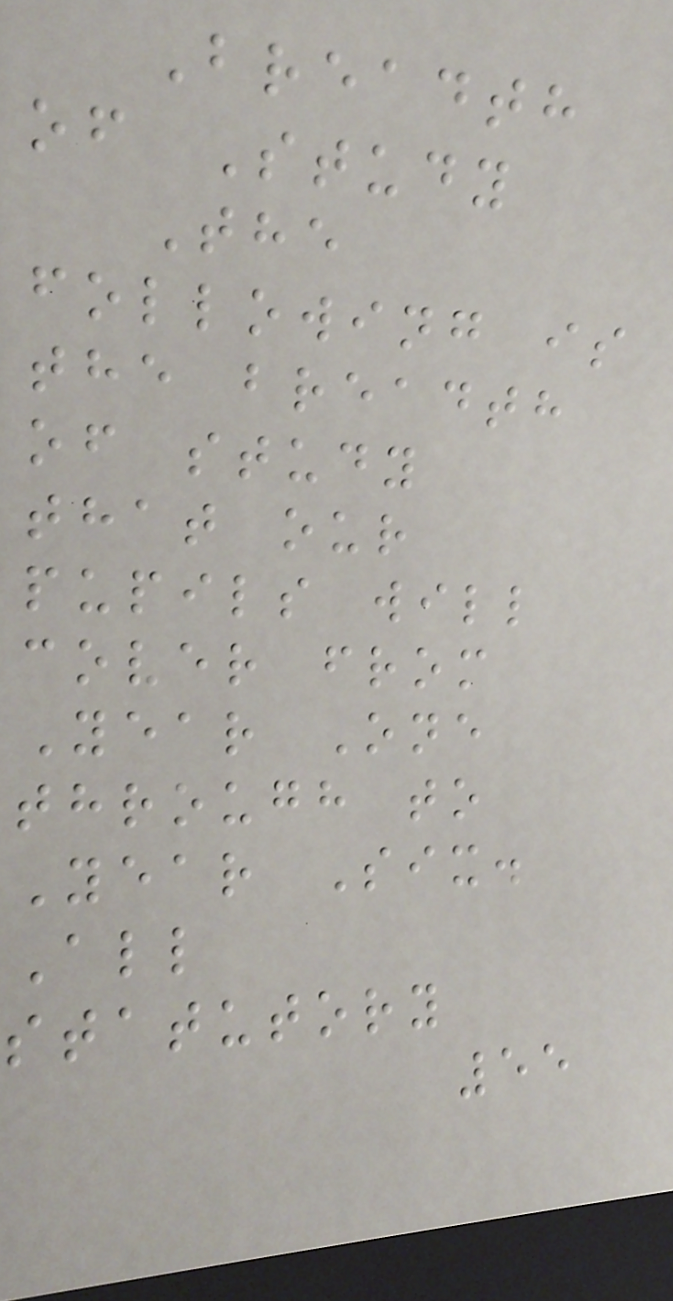Breadth
of Study
The
following is
the breadth
of study
that our
pupils will
cover from
Year One
through to
Year Six.
All
statutory
55
